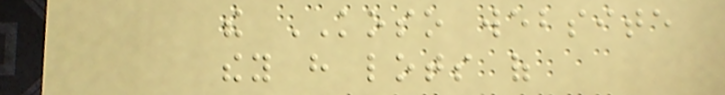the KOSO website
they have lots of
